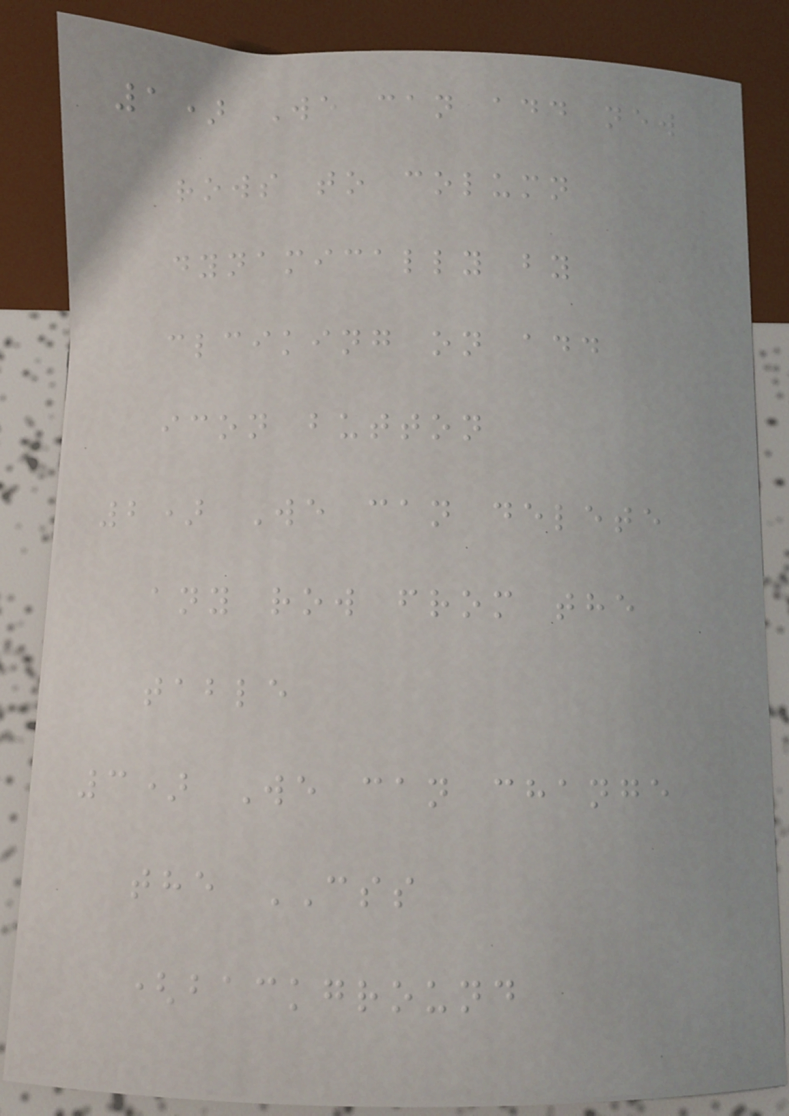1) We can add new
rows to column
dynamically by
clciking on add
icon button
2) We can delete
any row from the
table
3) We can change
the CSS
(background
